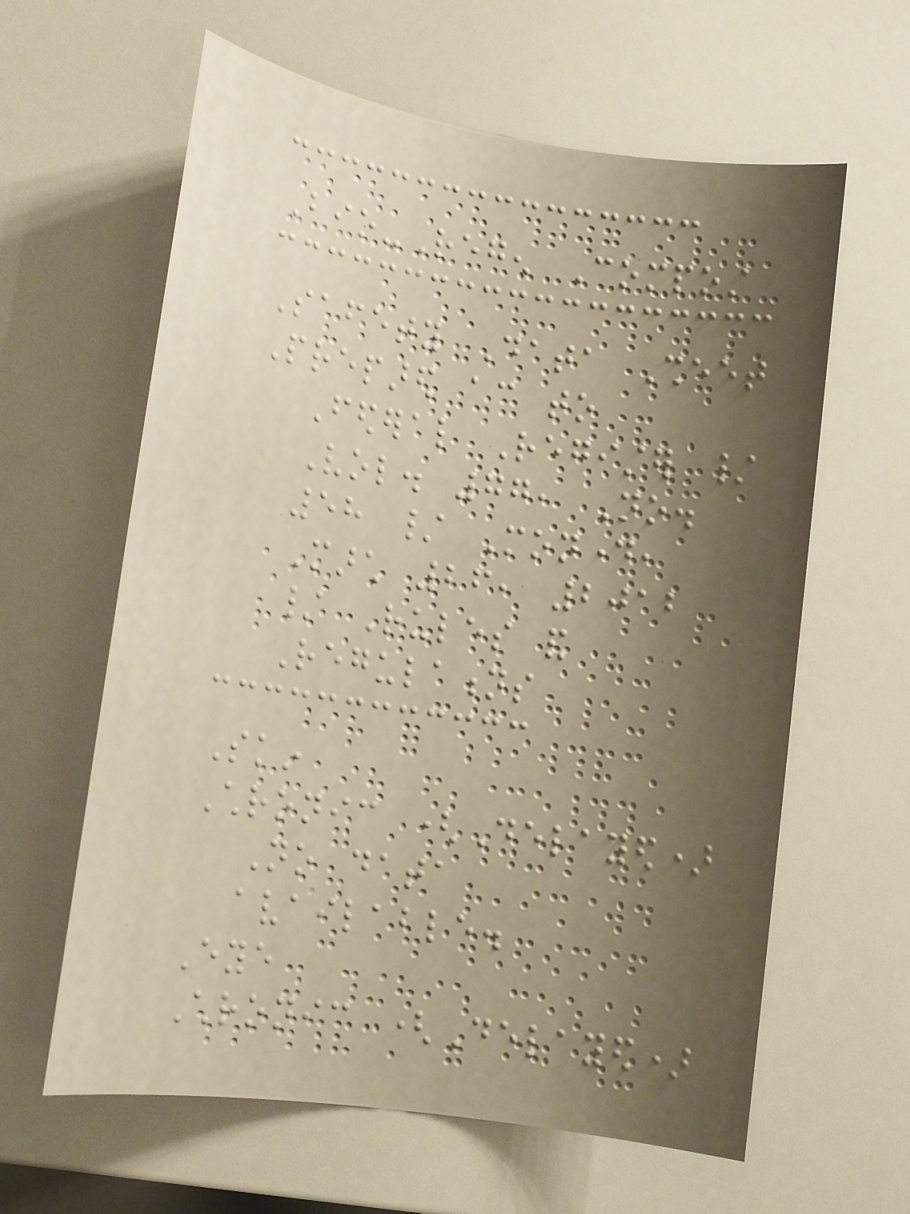Bio-Regen Compost
Safety Data Sheet
Prepared according to
Federal Register /
Vol. 77, No.
58 / Monday,
March 26, 2012
/ Rules and
Regulations
Skin
Chronic (Delayed)
No data
available.
Eye
Chronic (Delayed)
